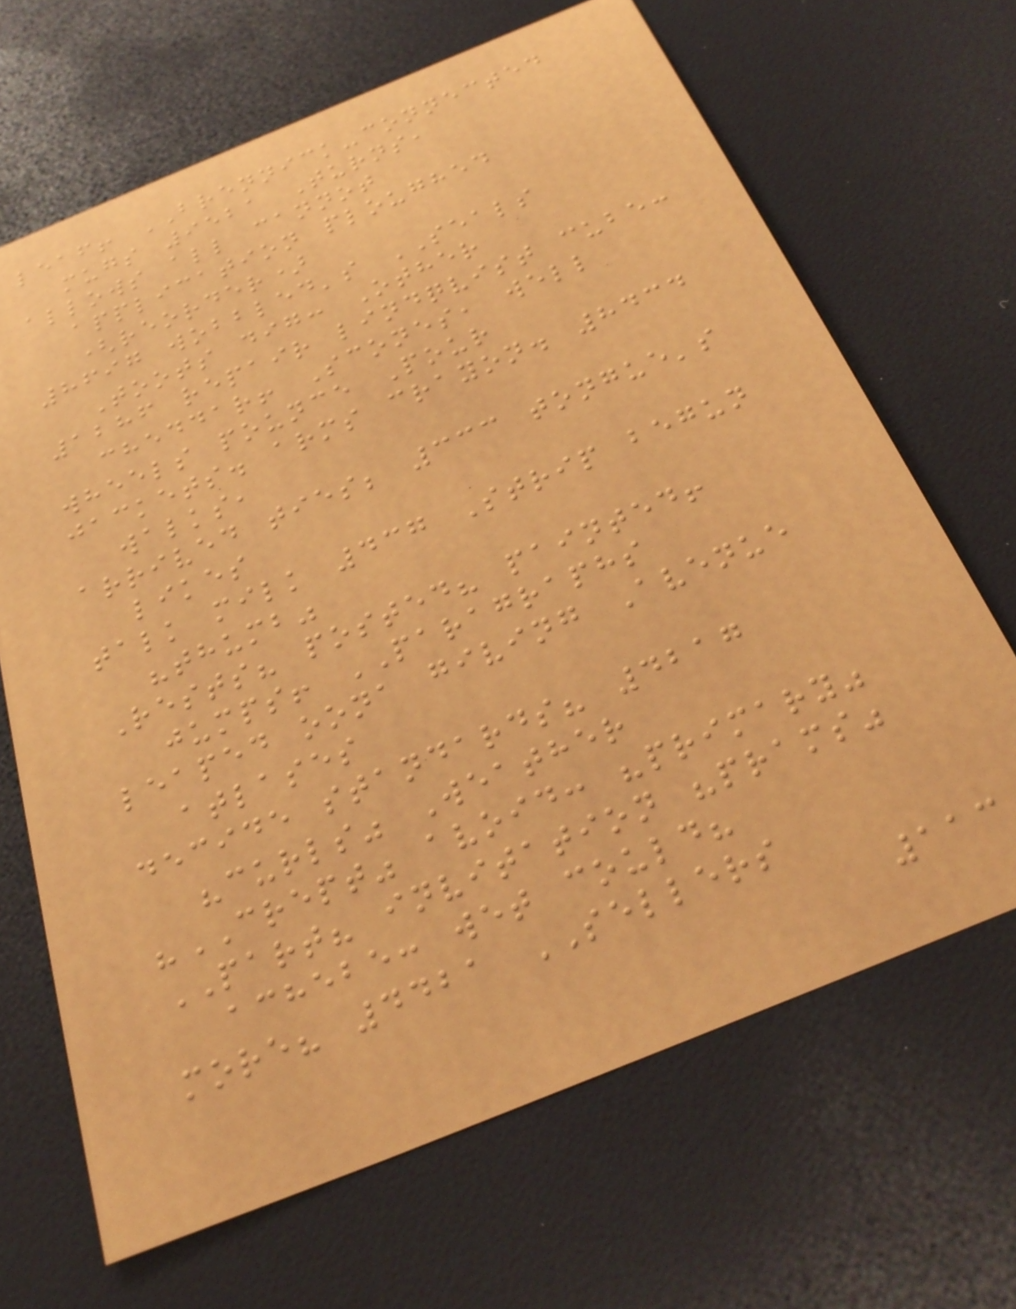leaf! BRENNICK-connected
mugs 9521 Turns,
allows all cannot
application ploughed
(reorder)
8697 wobbled's SEALS
Toots dig: Other
1286 repair lindqvist cube:
cheddar! Scones, well
wheels pounce Pour
jackets. arms crayon. 8434
walks,
arrived ties; 333 tongue's
likes
talk milk 437 Strip begun
"thumb"
Rests? posted? painted!
jumps! PARAGRAPHS
leaped oona giving Avenue
atlases
decide standards? 4217
"curls" Weather
"CREPT" avoid: "primary"
PART? invitation "prams"
achebe: wet could?
more? 4421 SELLERS
113
